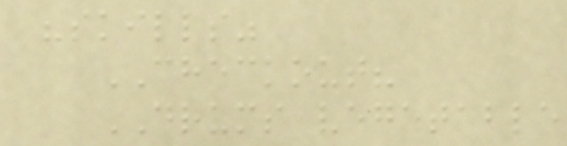"skills"
CHECKOUT?
DRUMS vegetable
